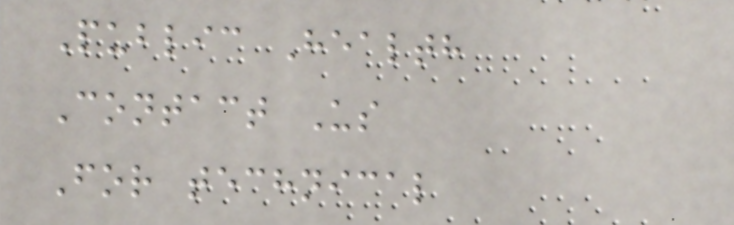Public Health
Contact Us
For technical
